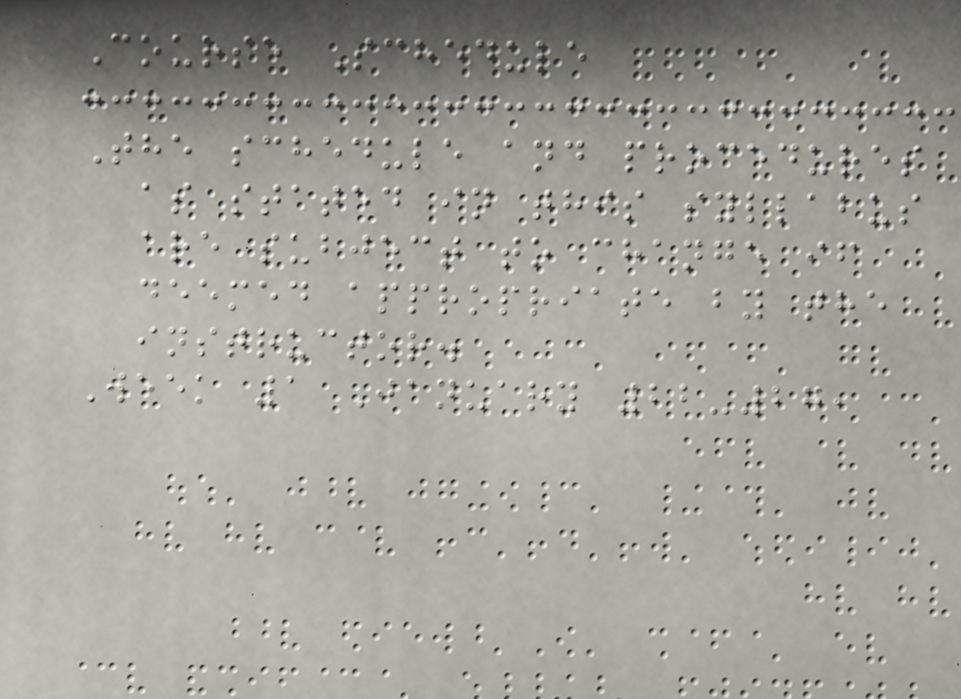Course Schedule
The schedule and procedures
as stated in this syllabus
are subject to change if
deemed appropriate by the
instructor.
Week 1 January 22-27,
